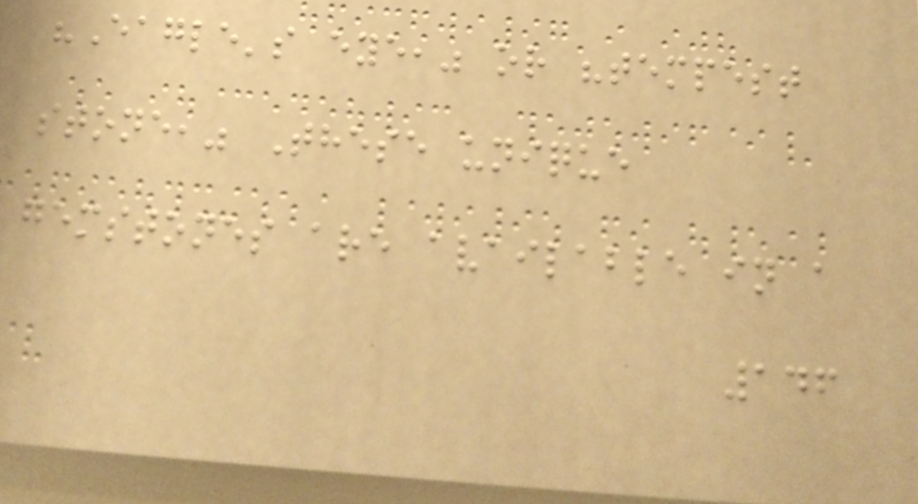"Eagle's eye," or "tempest
stone," These unique
gemstones are available in a
146
